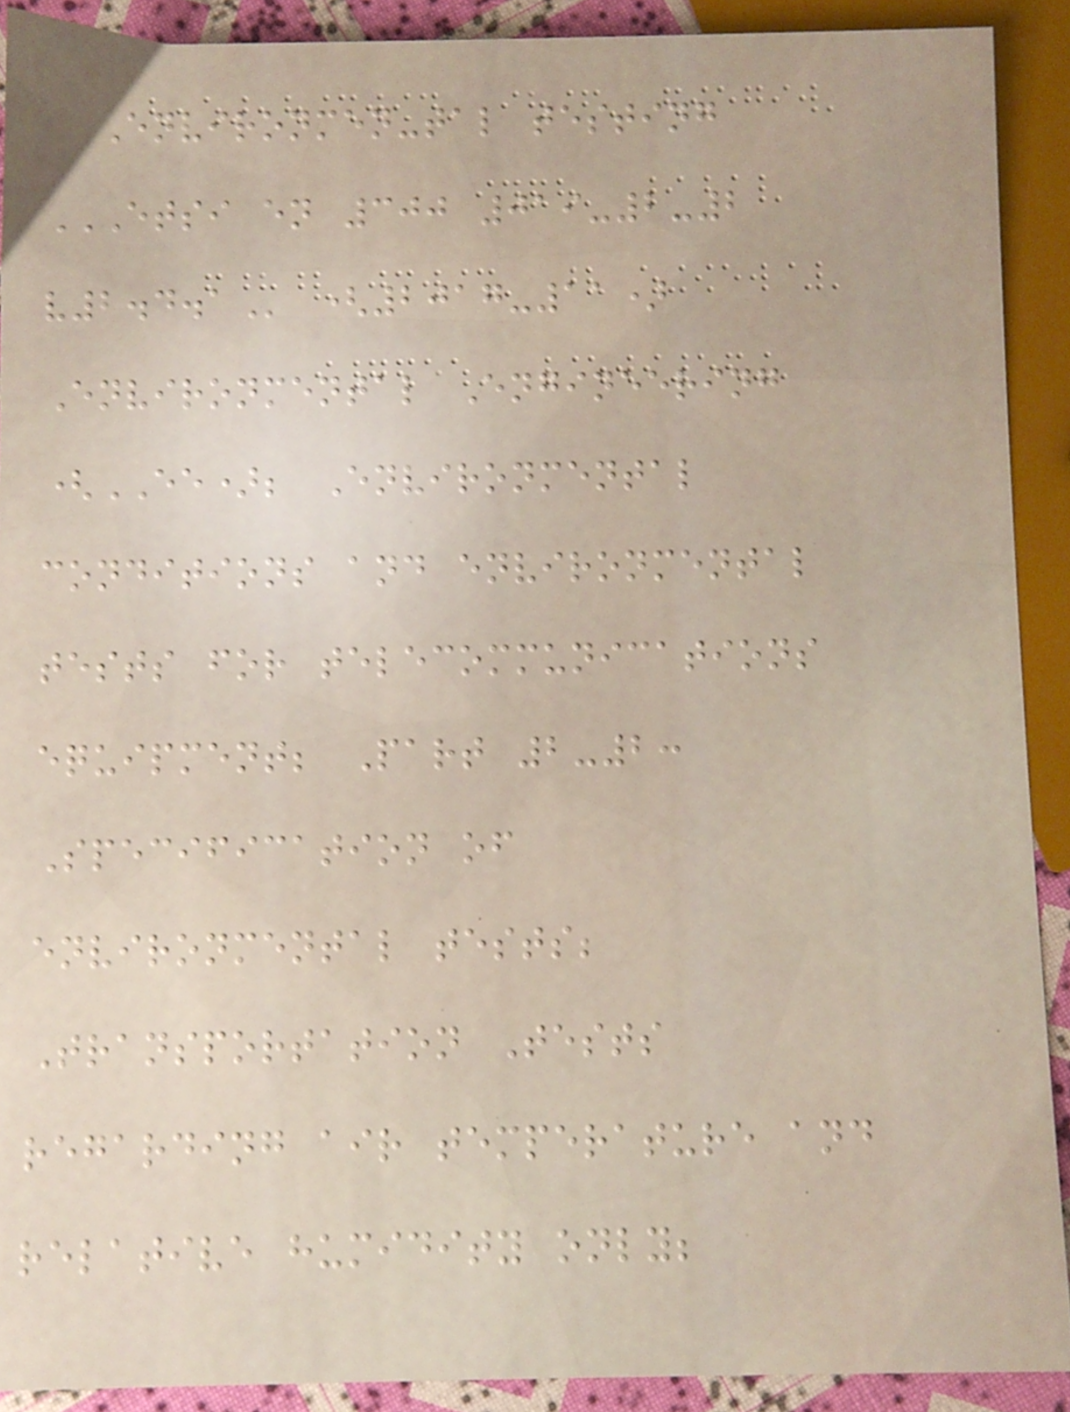Environmen-tal testing
ETSI EN 300 019-2-2
V2.4.1 (2017-11)
Environmental Engineering
(EE); Environmental
conditions and environmental
tests for telecommunications
equipment; Part 2-2:
Specification of
environmental tests;
Transportation Tests
regarding air temperature and
relative humidity only;
